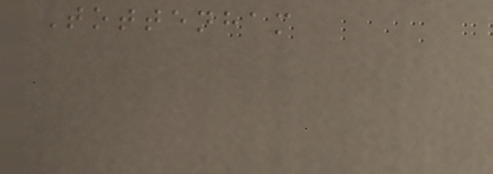Tottenham
